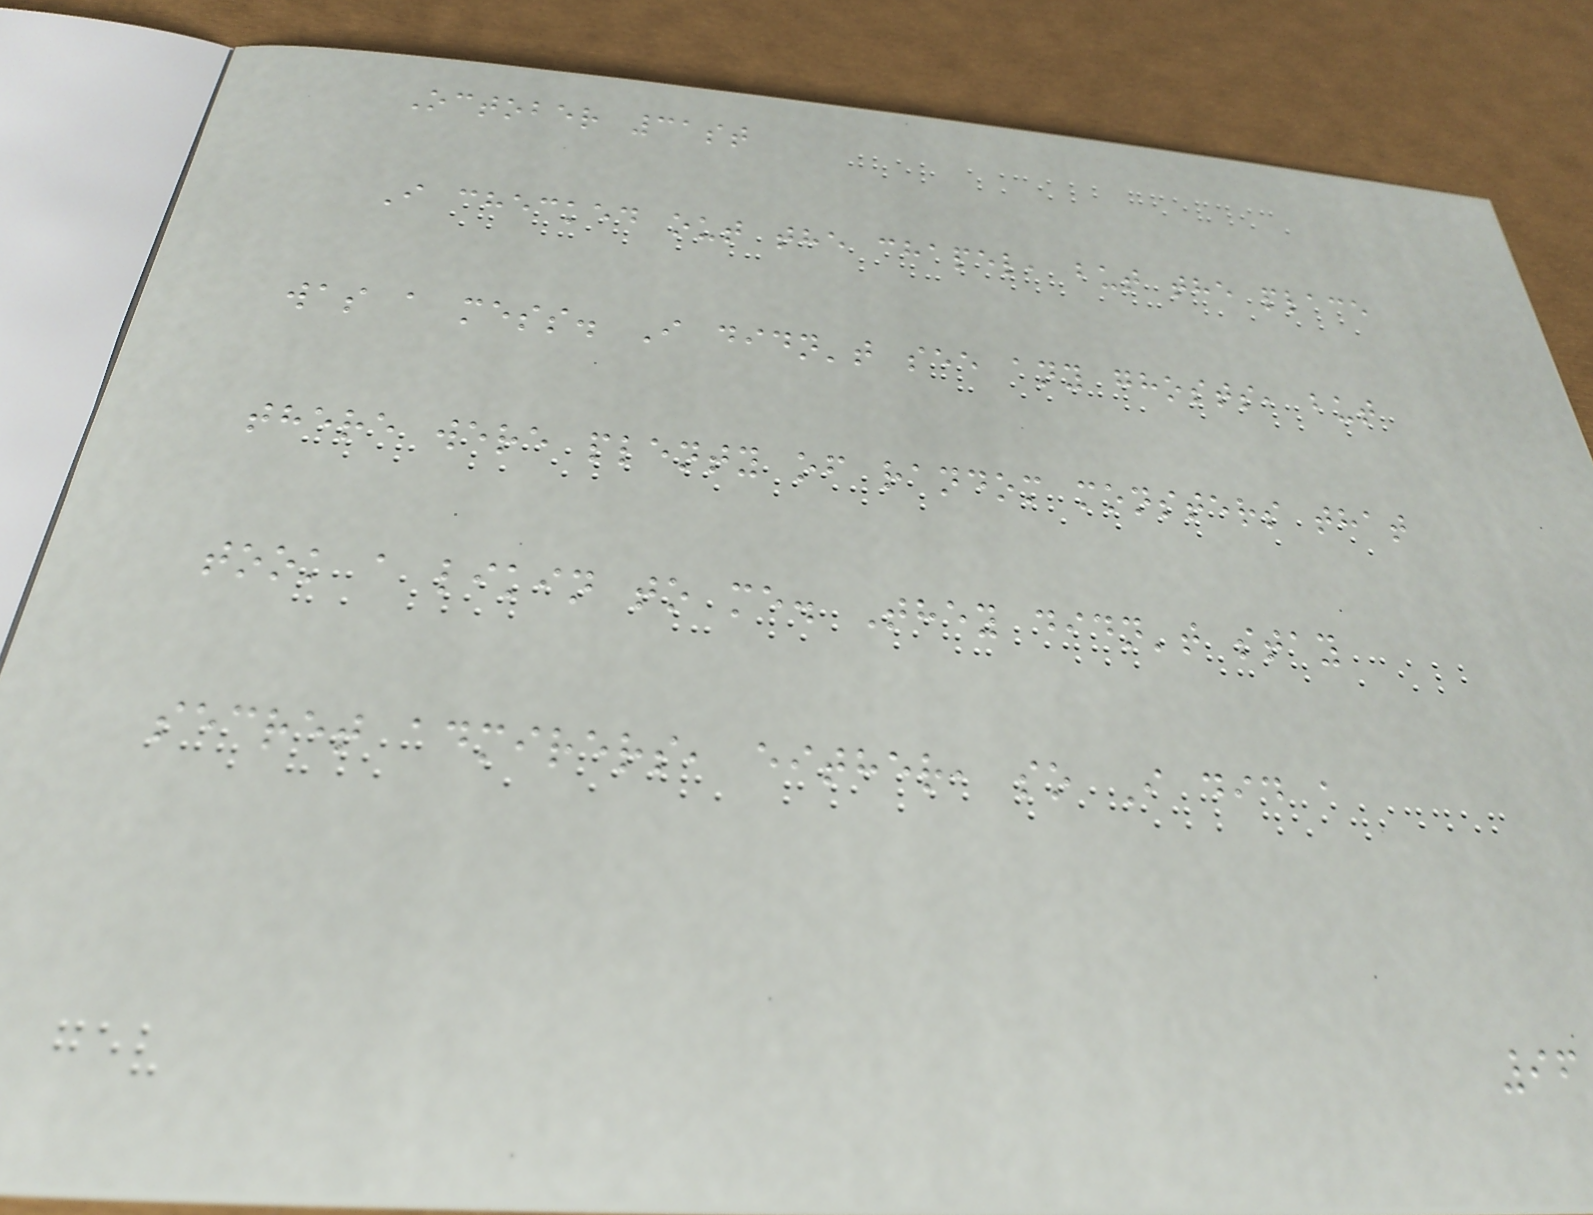October 31st
I checked out the chapel, but the place
was a mess. I didn't see any ghosts, but
there were plenty of random monsters that
took a likin to me. They didn't stay
secret admirers, either, so I did a
96
